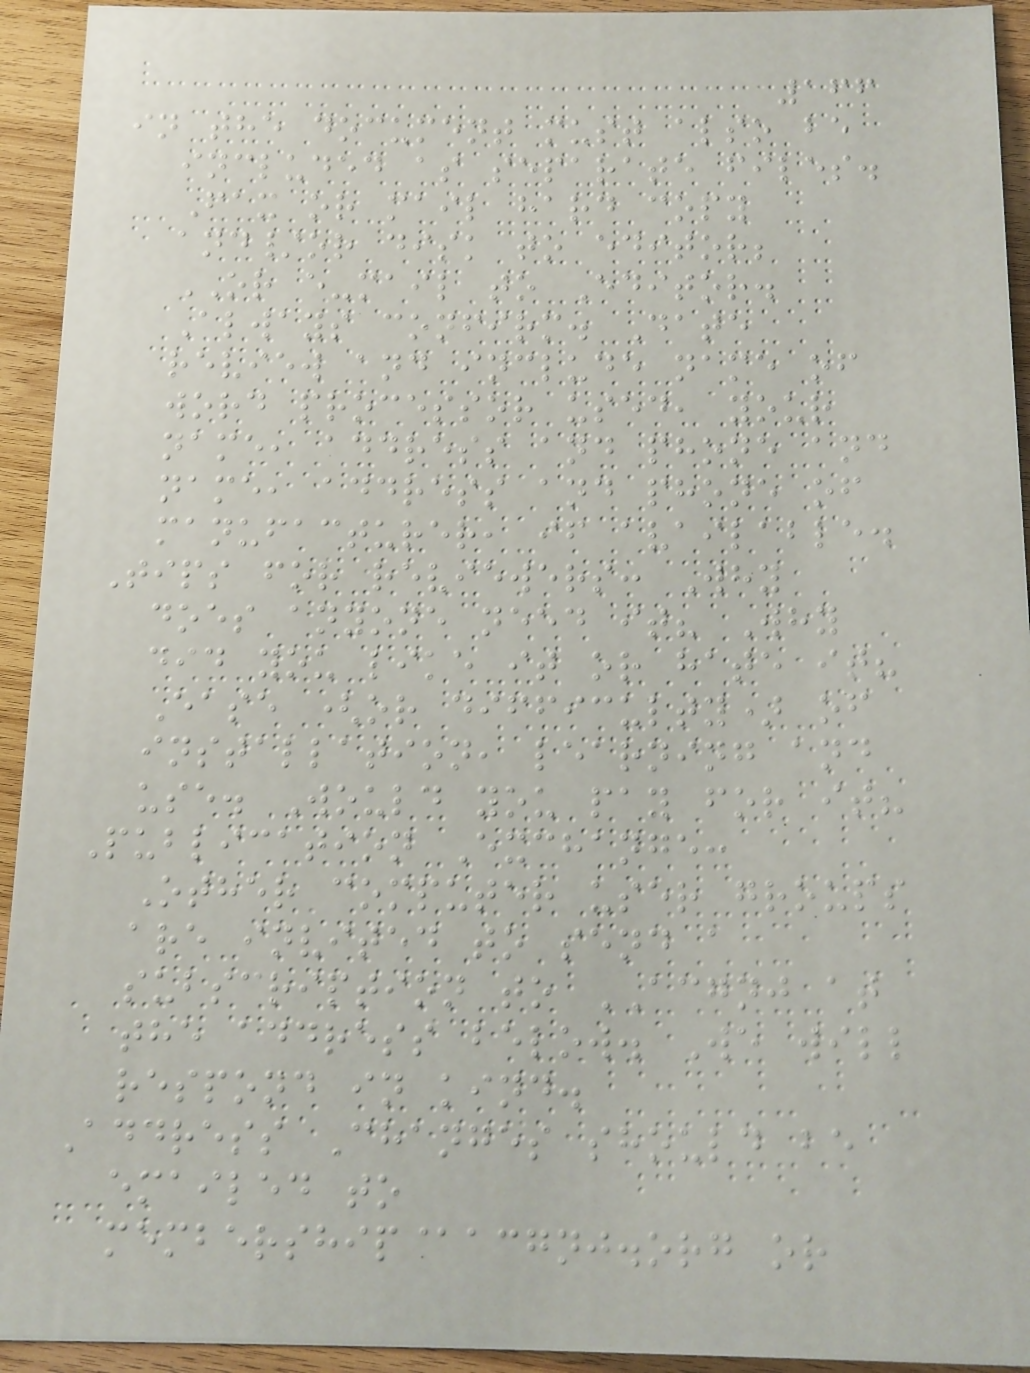166
in the document must also be
included as separate files.
Fax or mail hard copy
and/or disk to editor;
OR e-mail to Editor.
Always confirm. Date
review and include name of
word processor used, your
name, address and phone and
name, address and phone of
manufacturer, if available.
Tips for reviewers: Why
does anyone need it? Why
did you like it or hate it?
Ease (or difficulty) of
installation, learning and
use. Would you pay for it?
Publication Exchange:
Other computer user groups
are invited to send a
subscription to ACGNJ at
the address below. We will
respond in kind.
Address Changes should be
emailed to
membership@acgnj.org or
